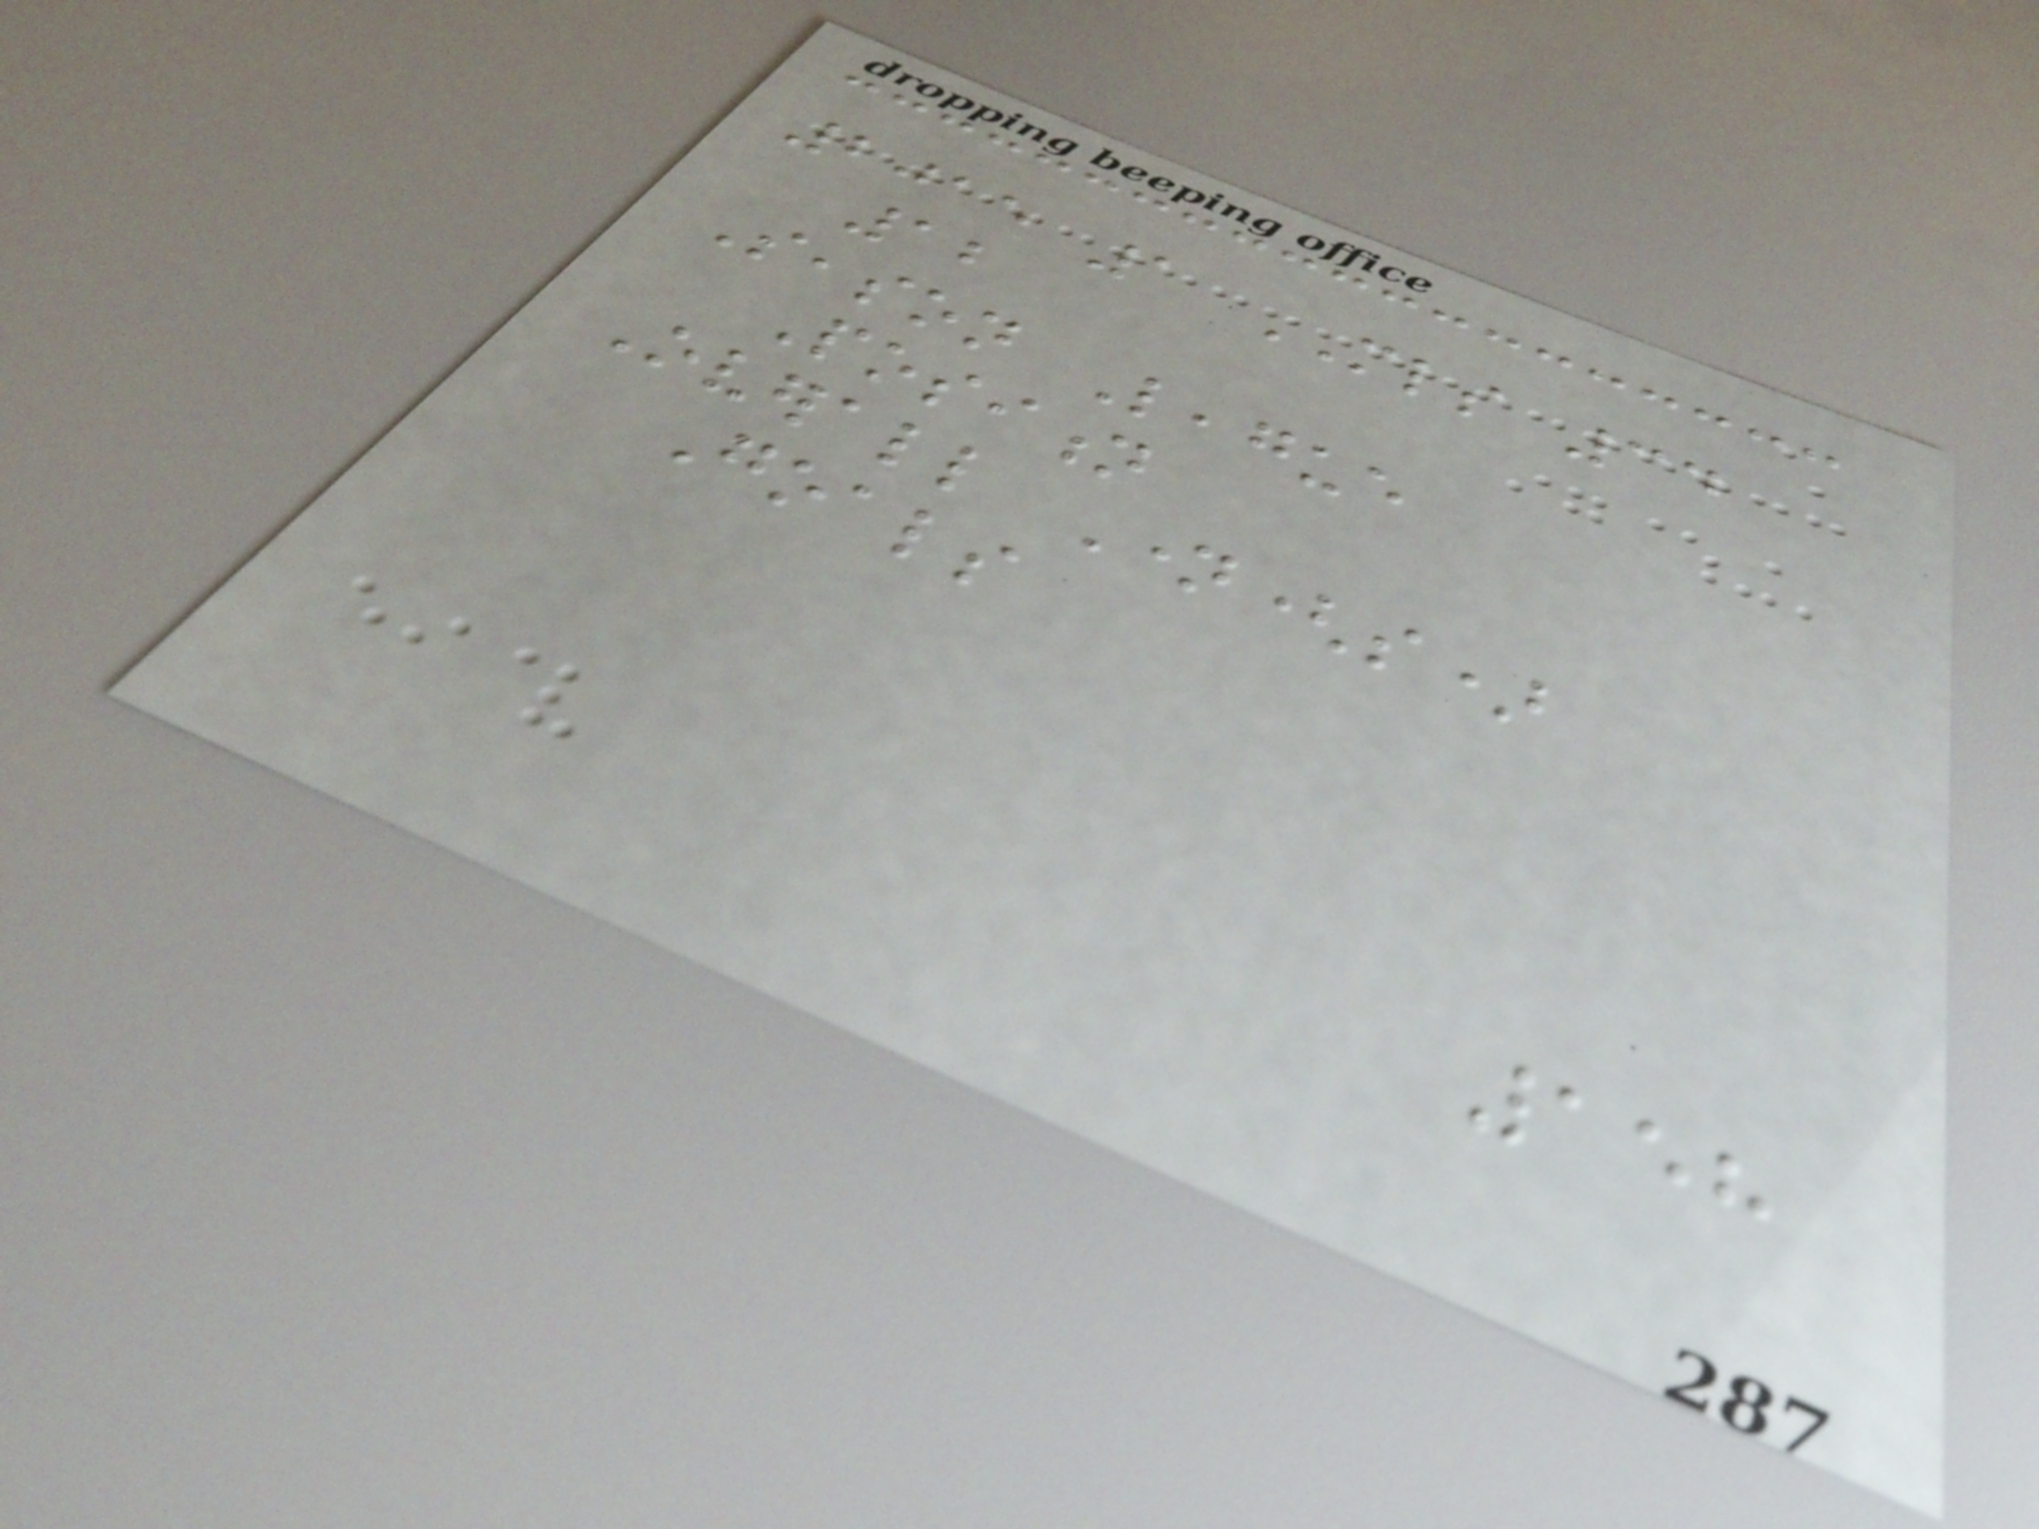2015 1 MLS 34
12
Season League
Position
Overall Name(s)
Goals
158
